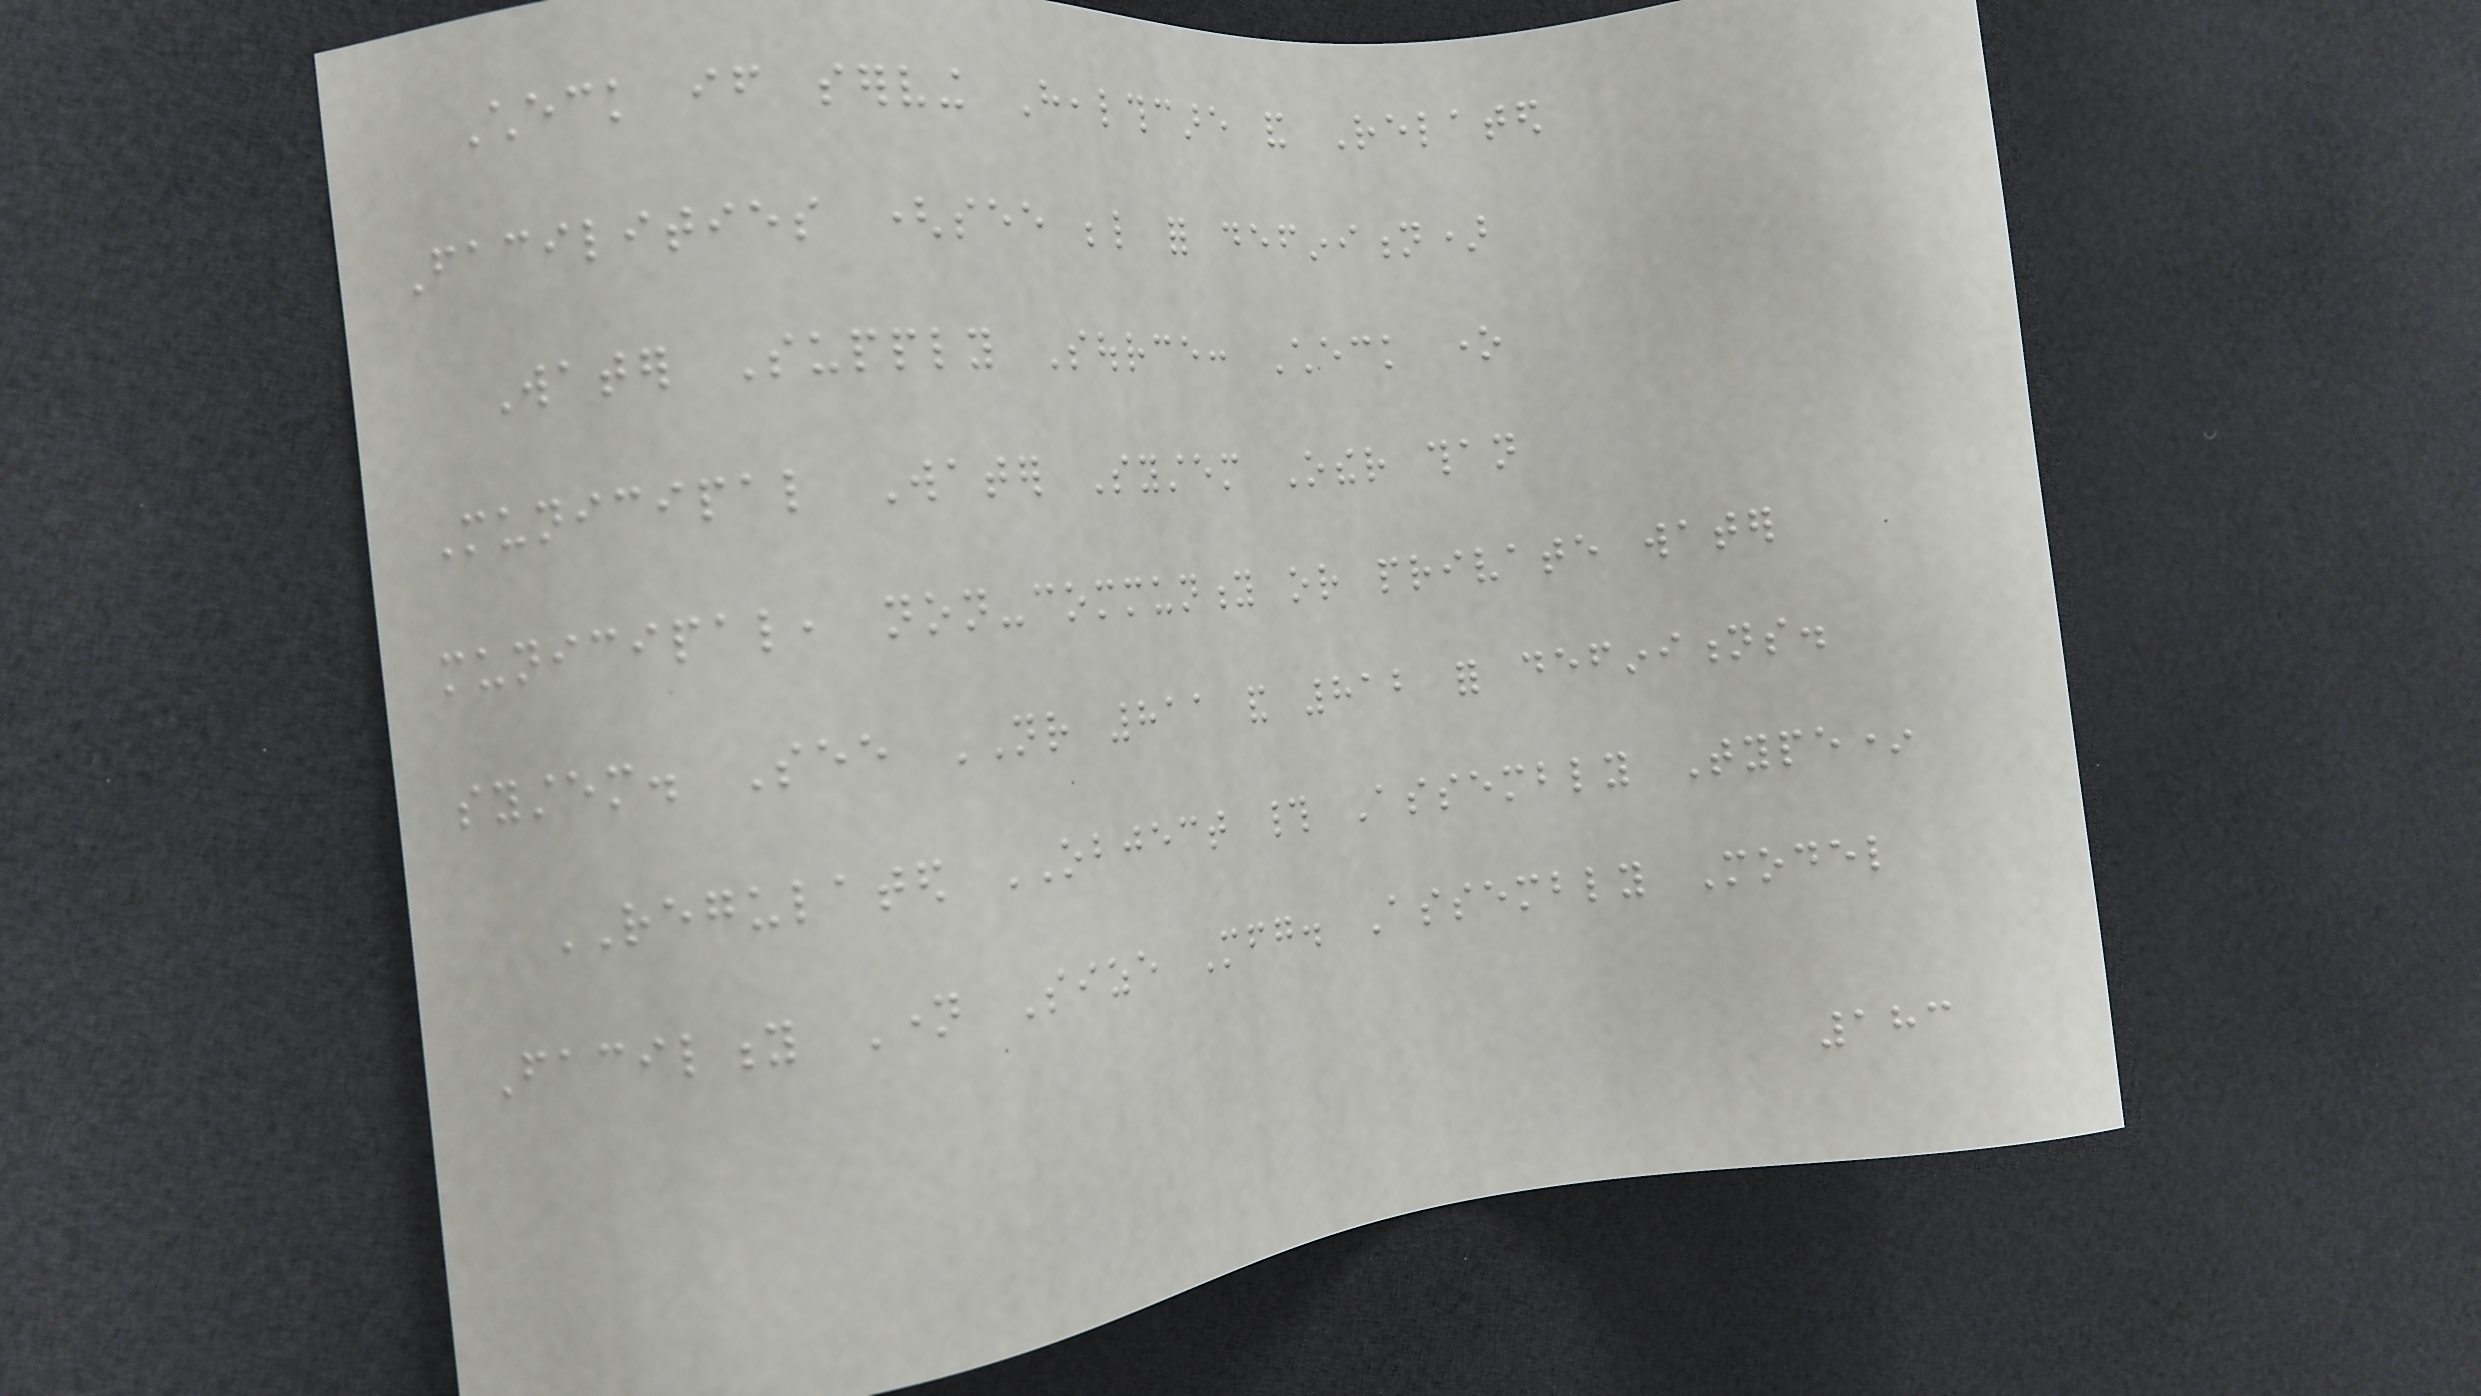Check if serving Healthcare and Related
Facilities (see below for definition)
Water Supply Source: Check one
Municipal Water System Other than
municipal, non-community or private water
system. See NR 811 and 812 for definitions.
REGULATED OBJECT # Assembly Type*
Facility Name Size Mfg. Assembly Model
183
